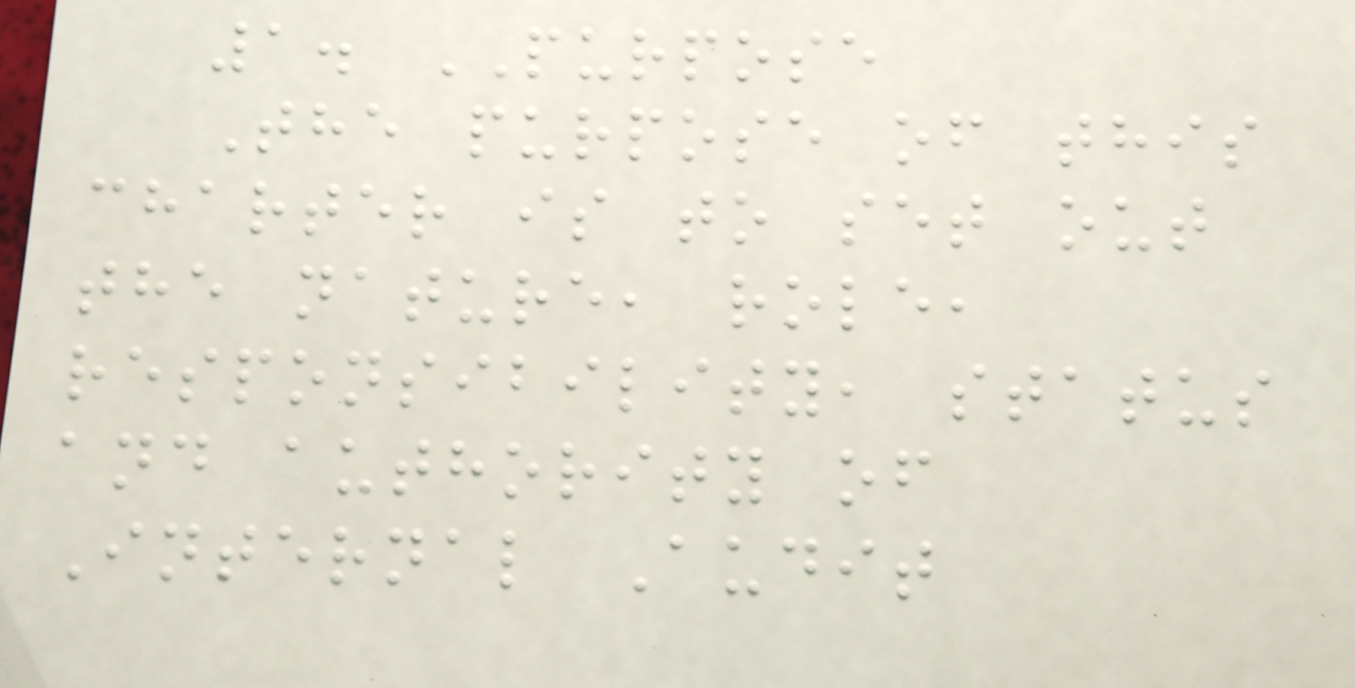1. PURPOSE
The purpose of this
charter is to set out
the nature, role,
responsibility, status
and authority of
Internal Audit
